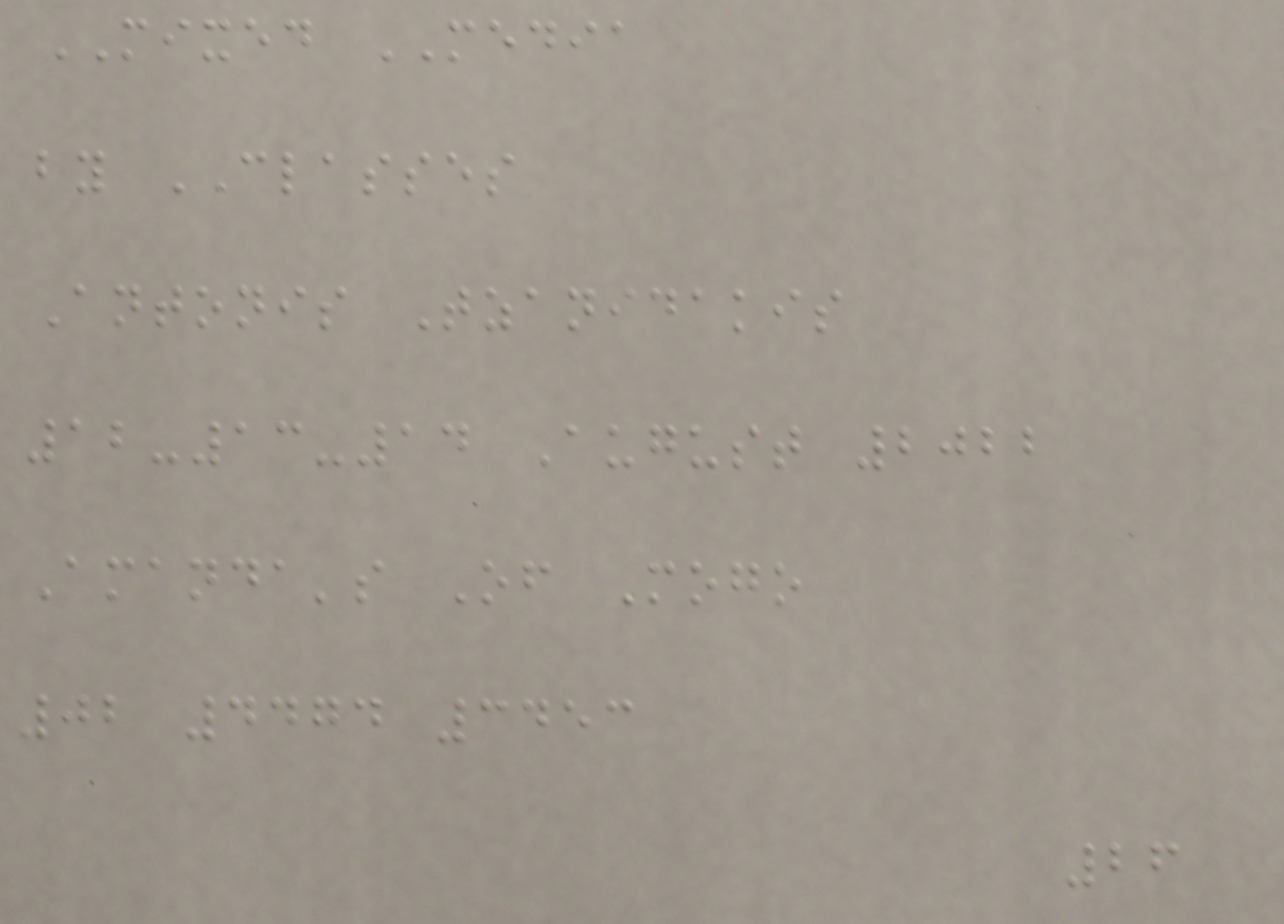MIXED MEDIA
by CLASSES
Antonis Tzanidakis
12-13-14 August 2022
Amanda's Of Mogo
02 4474 3453
26
